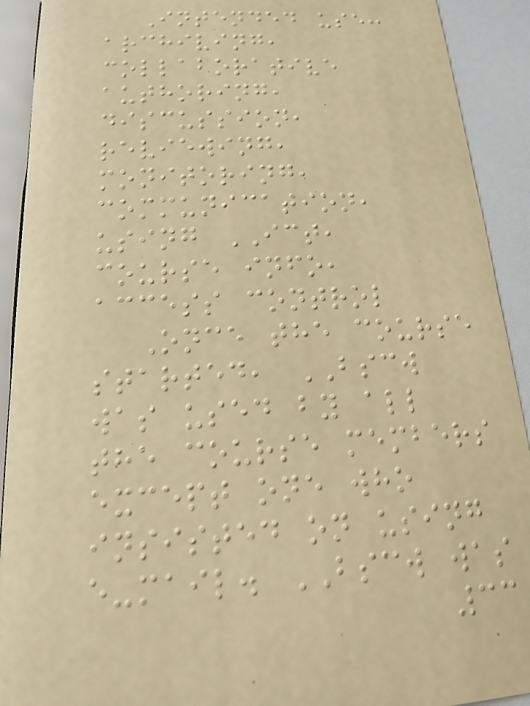Intended use:
archiving,
collaborative
authoring,
discussion,
reviewing,
monitoring,
communication,
using ICT,
course info,
access control
Once the course
started, BSCW
was used by all
the course members
except one who
insisted on using
e-mail. BSCW was
33
